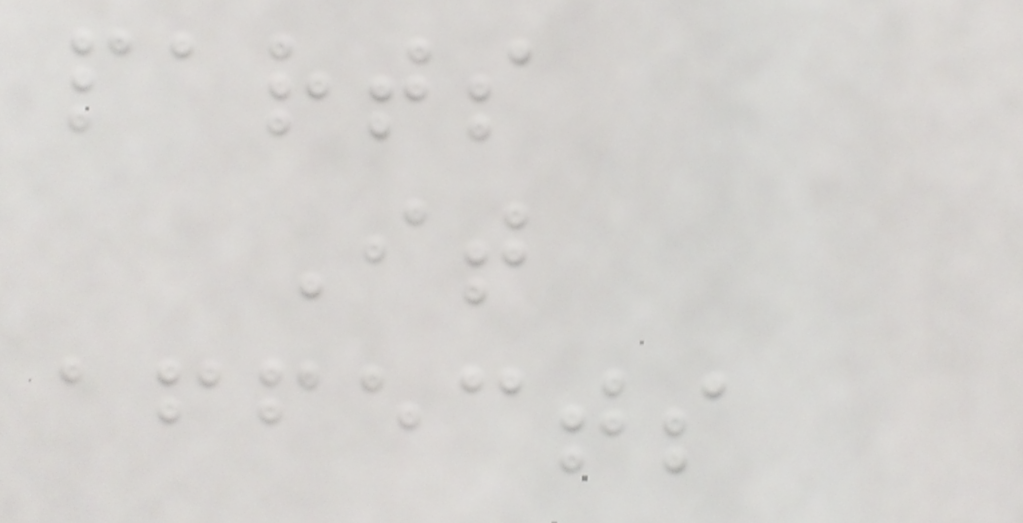parts
It
affects
